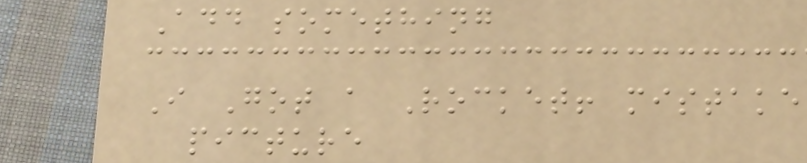Add something
I Got a Rocket! mistake
picture
